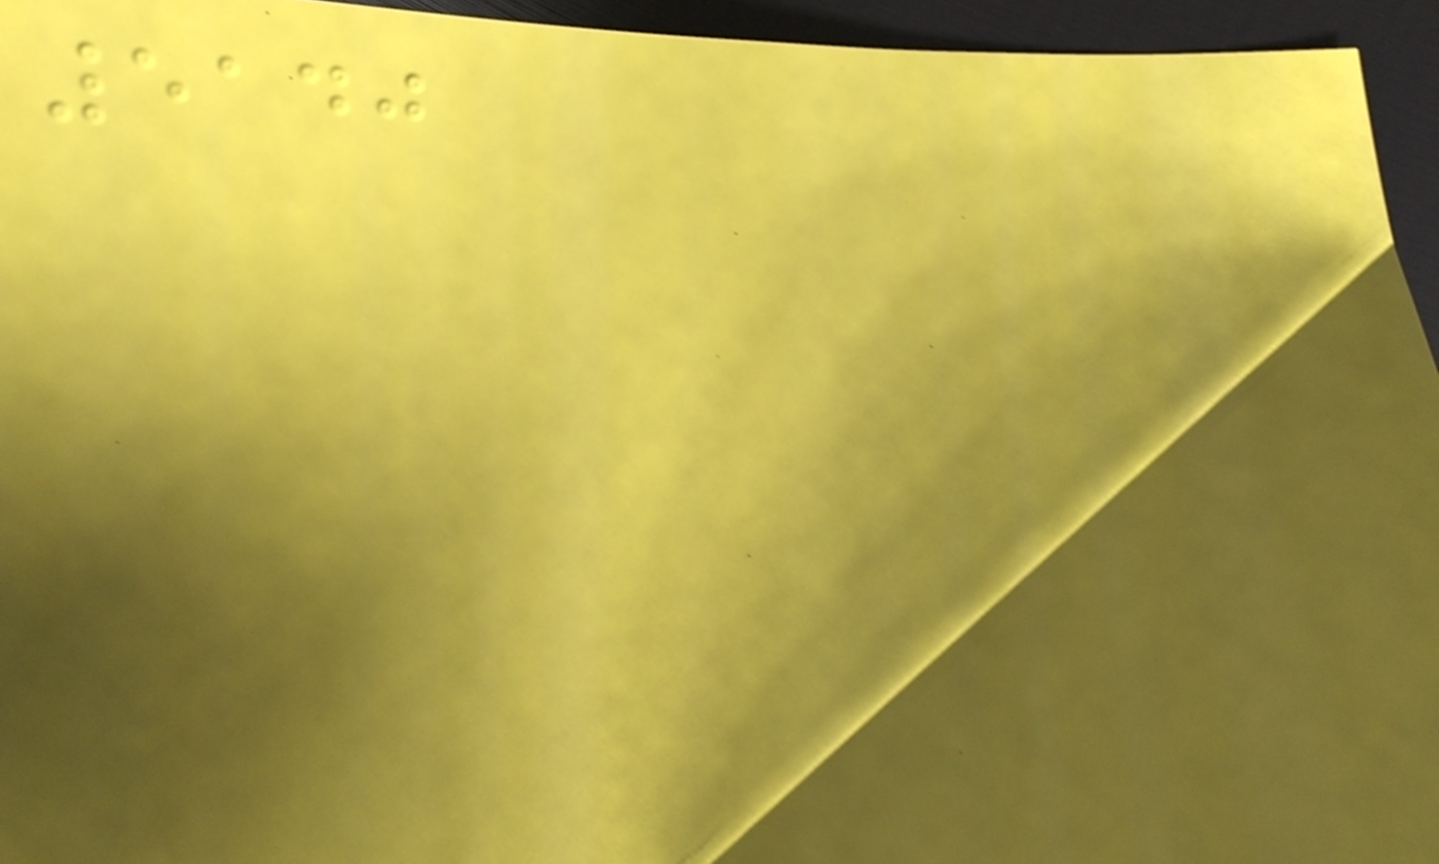5140
